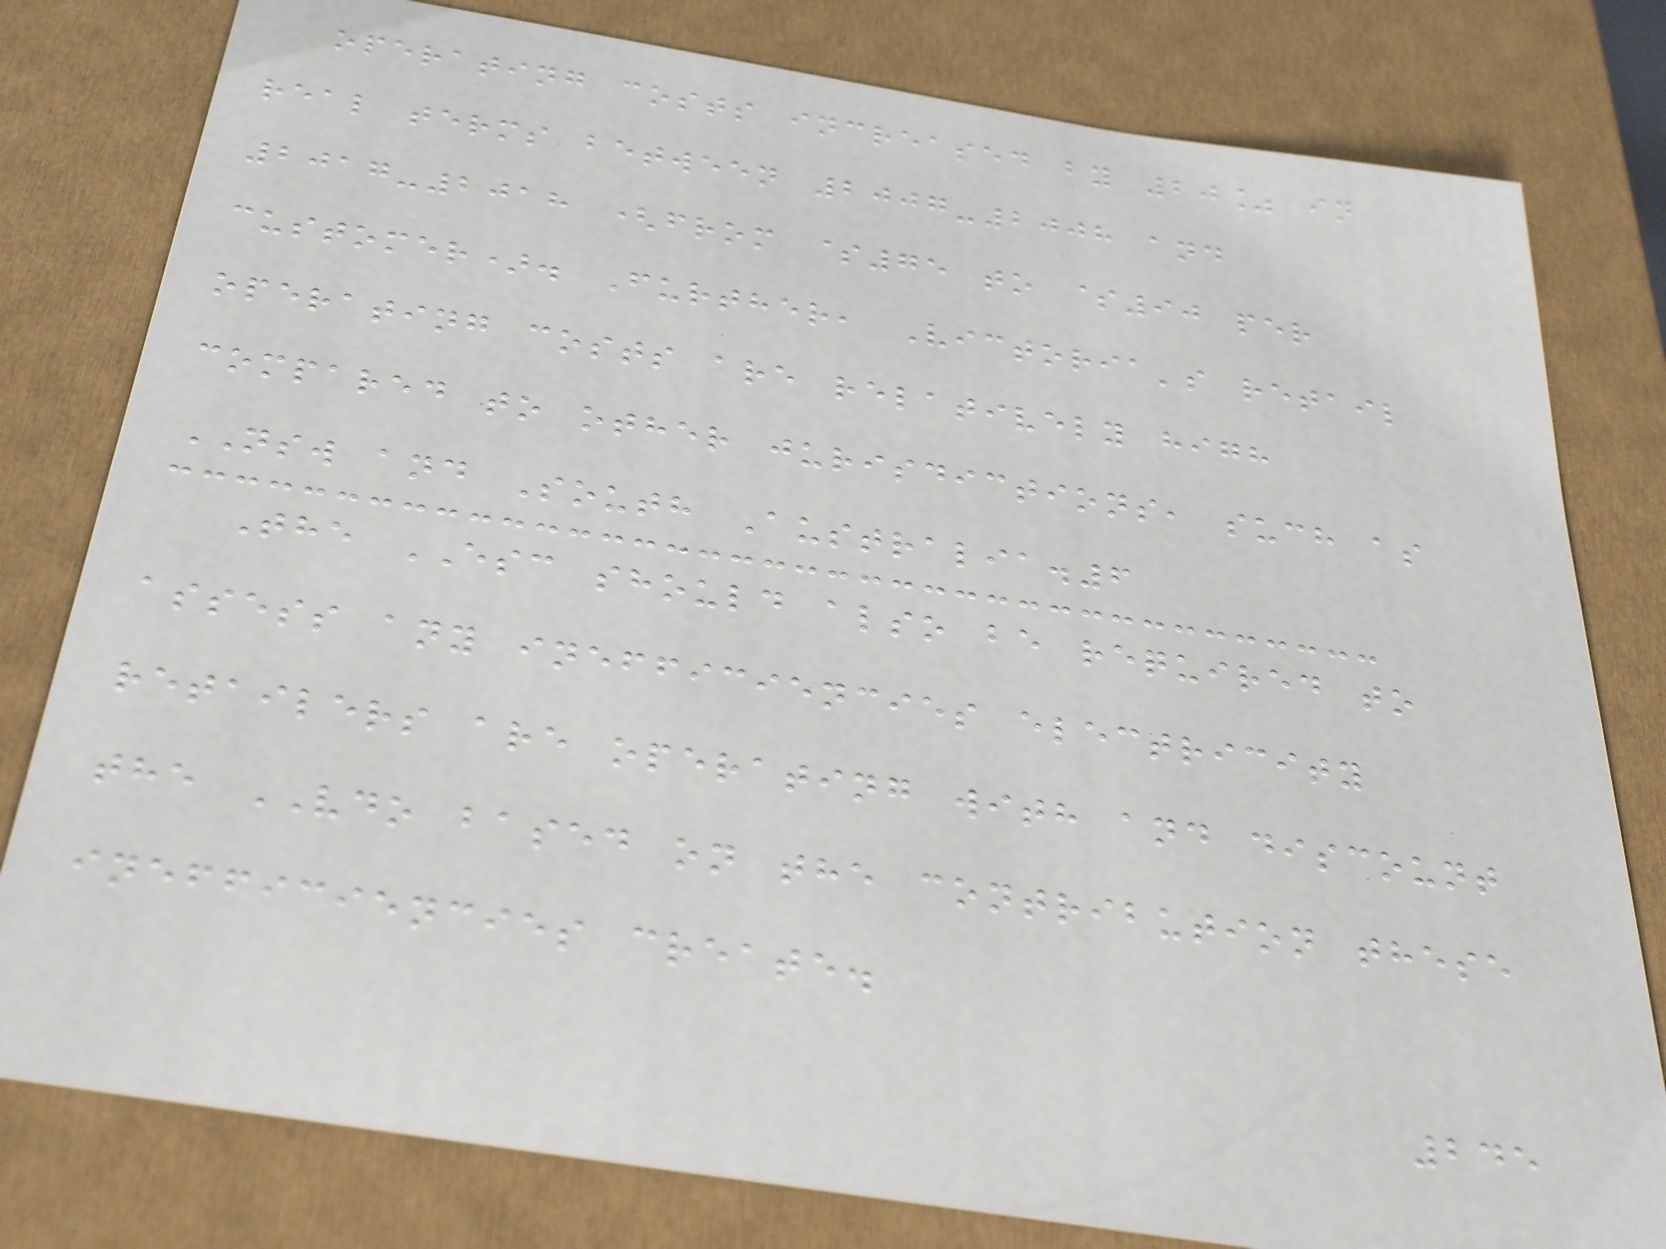operating costs increased by 20% in
real terms between 2007-2008 and
2017-2018 (from $75 to $90 per
customer). Further, Victoria's retail
operating costs are relatively high
compared to other jurisdictions, such as
NSW and South Australia.6
The ESC should also be required to
assess any inefficiencies electricity
retailers are operating with and discount
the VDO based on the contribution these
inefficiencies create.
245
